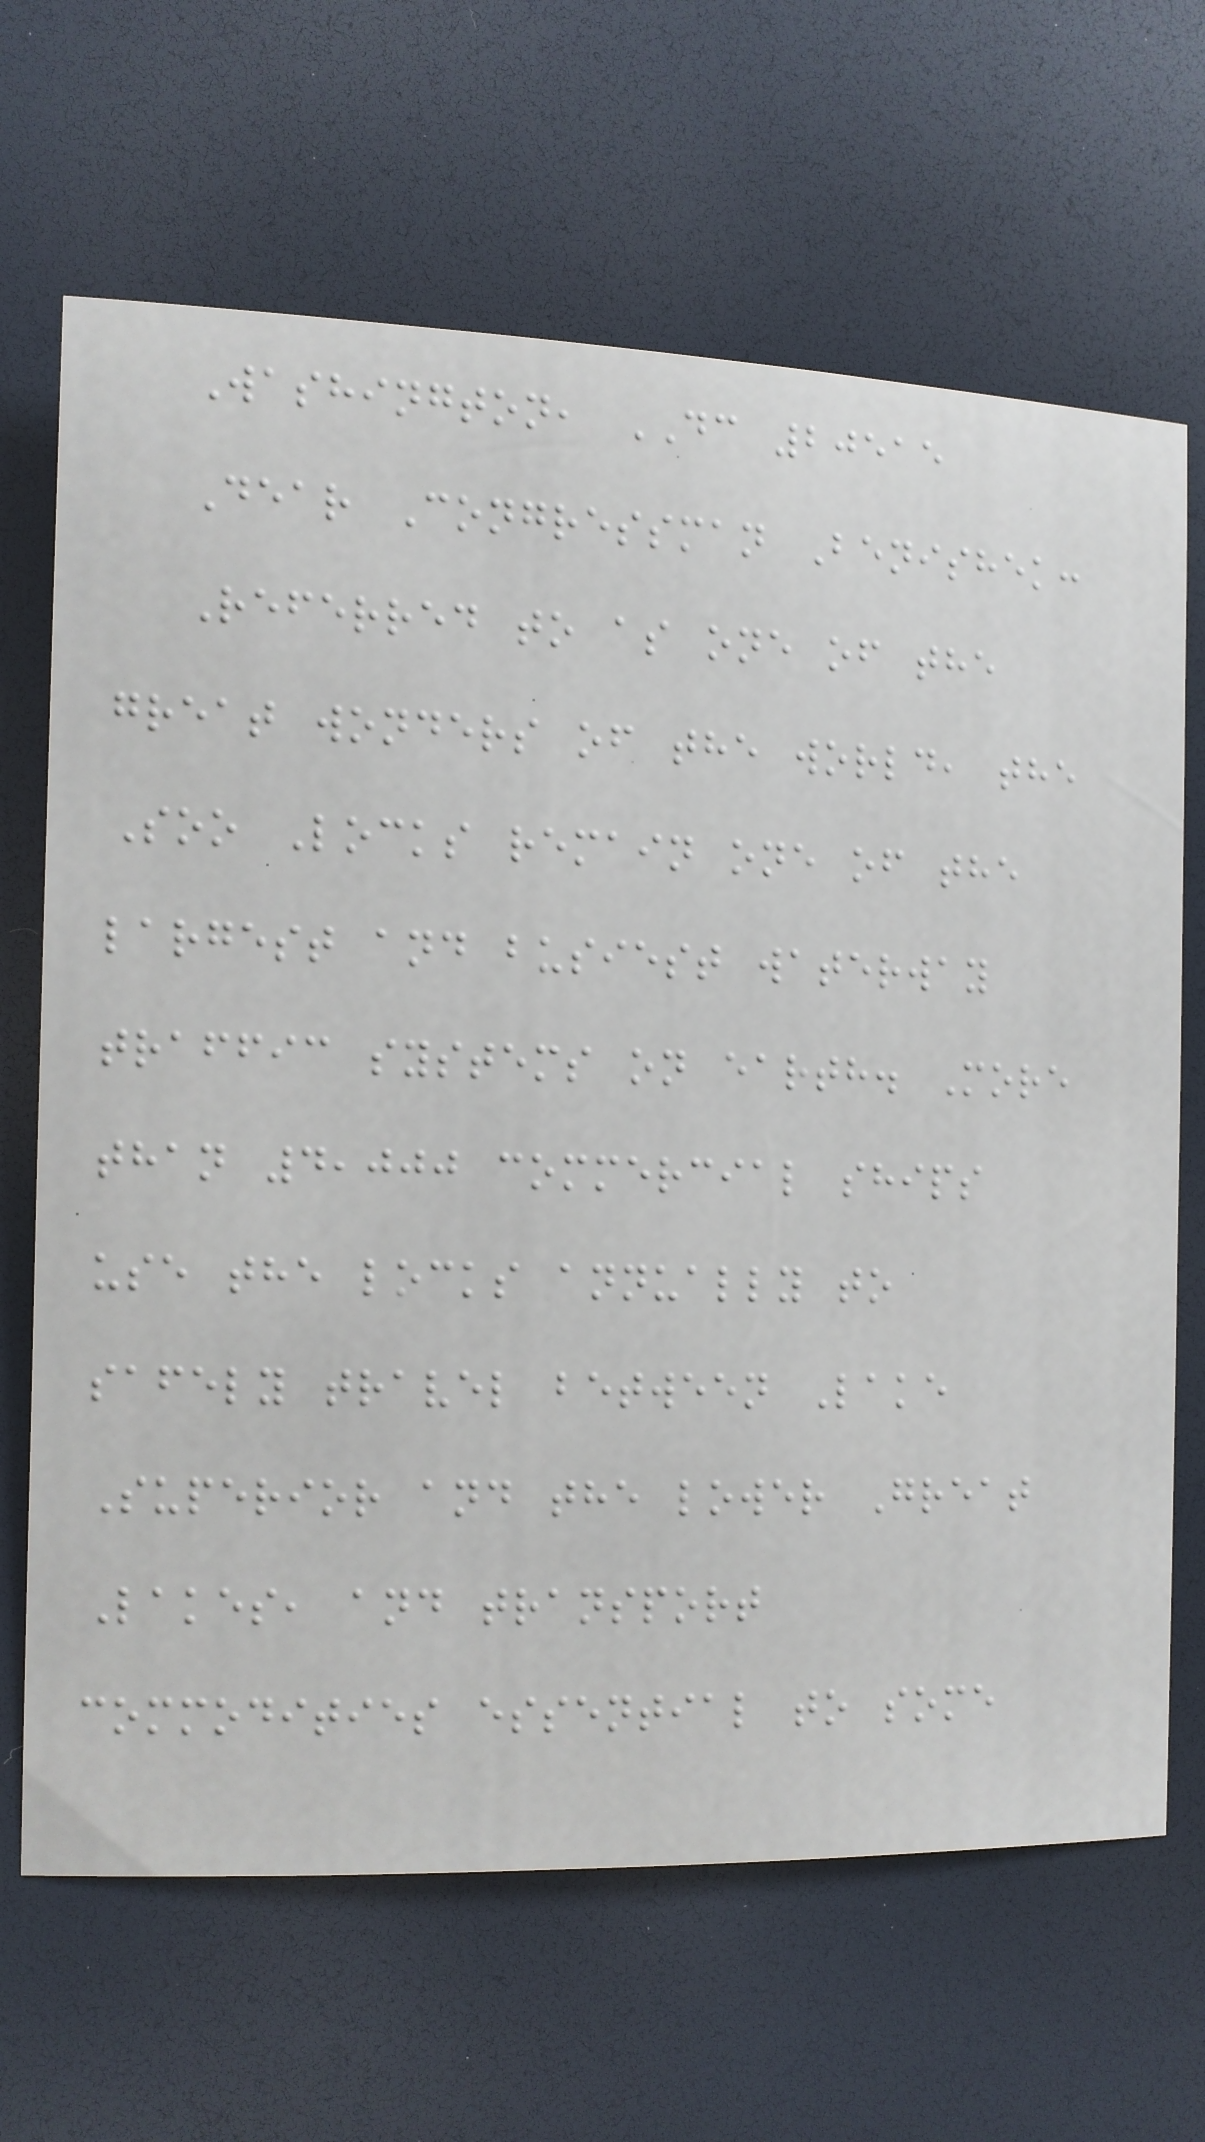Washington, DC 20515
Dear Congressman Benishek:
Referred to as one of the
great wonders of the world, the
Soo Locks remain one of the
largest and busiest waterway
traffic systems on earth. More
than 4,000 commercial ships
use the locks annually to
safely travel between Lake
Superior and the lower Great
Lakes, and transport
commodities essential to some
